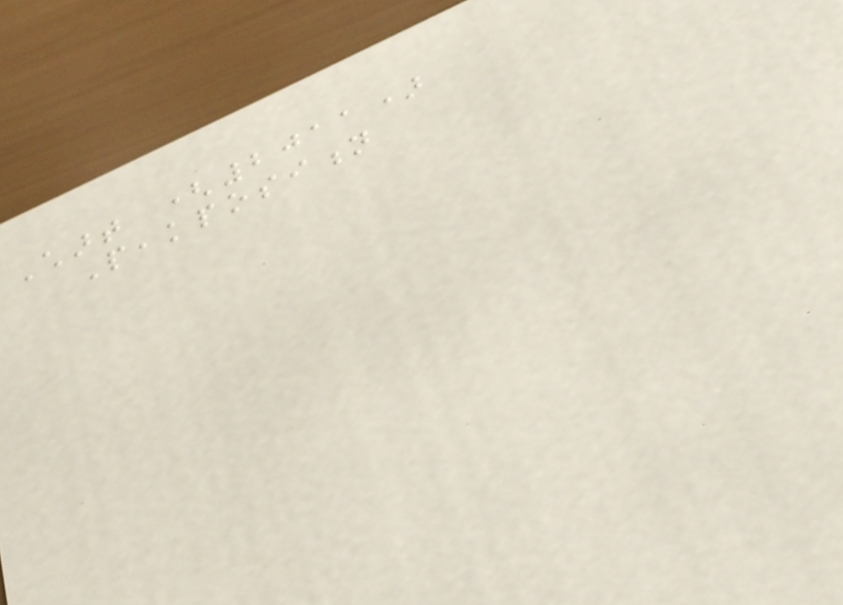Chart (2011)
Peakposition
